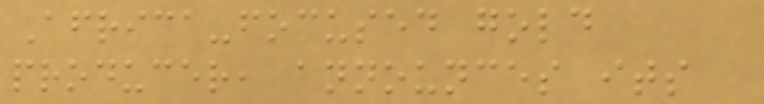Africa-focused gold
producer, announces its
